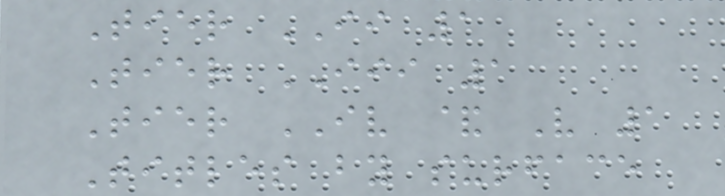Tier II 1
Tier III 1
Tier IV & V 1
Titles by surface
